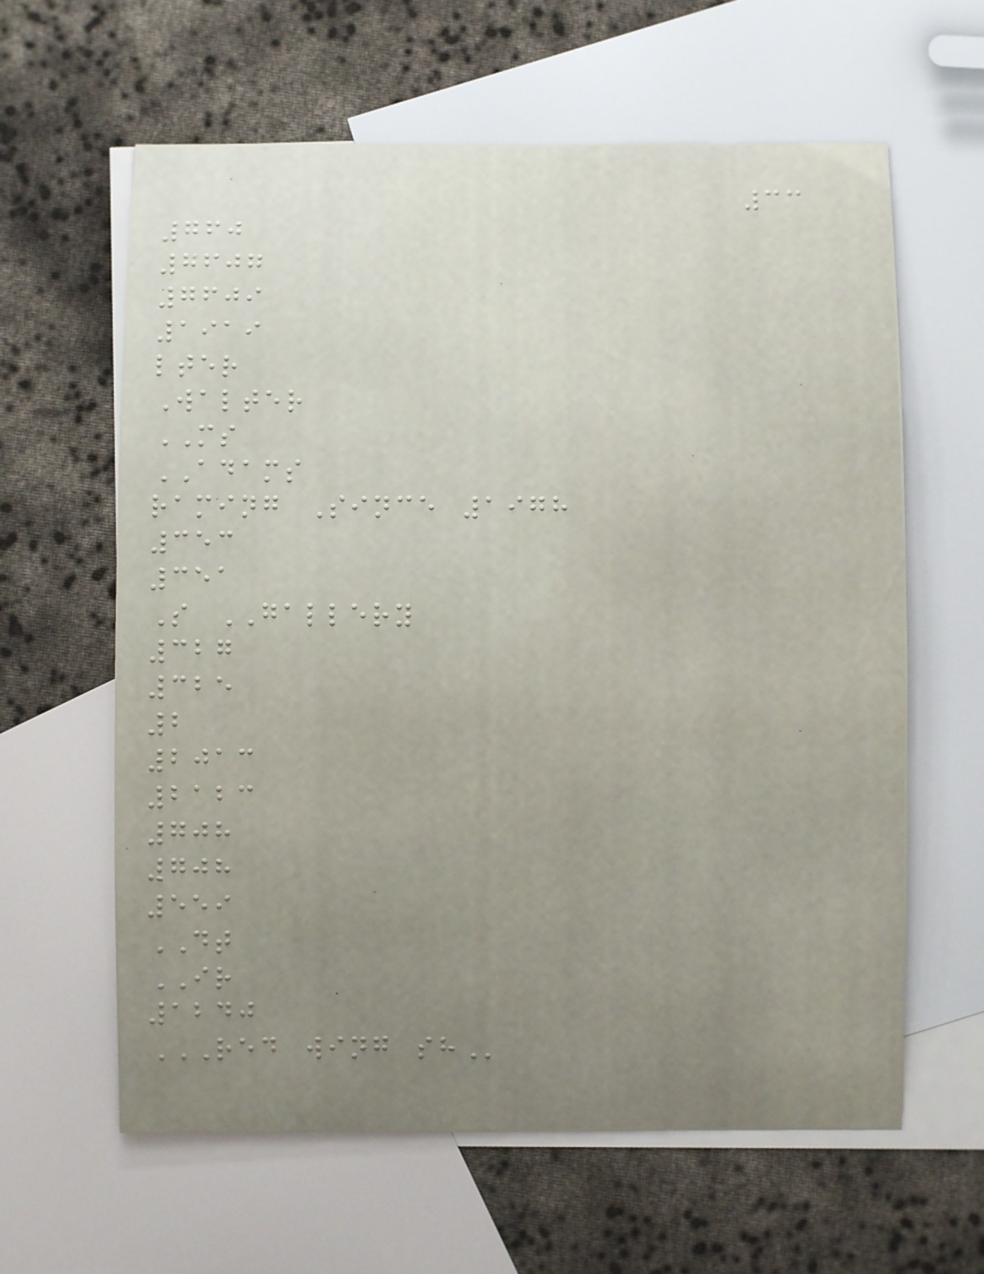33
760
7607
7609
1919
lter
Walter
MS
ADAMS
raming Since 1978
353
351
S GALLERY
327
325
2
2013
2123
708
708
559
DT
IR
1240
RED WING SH
